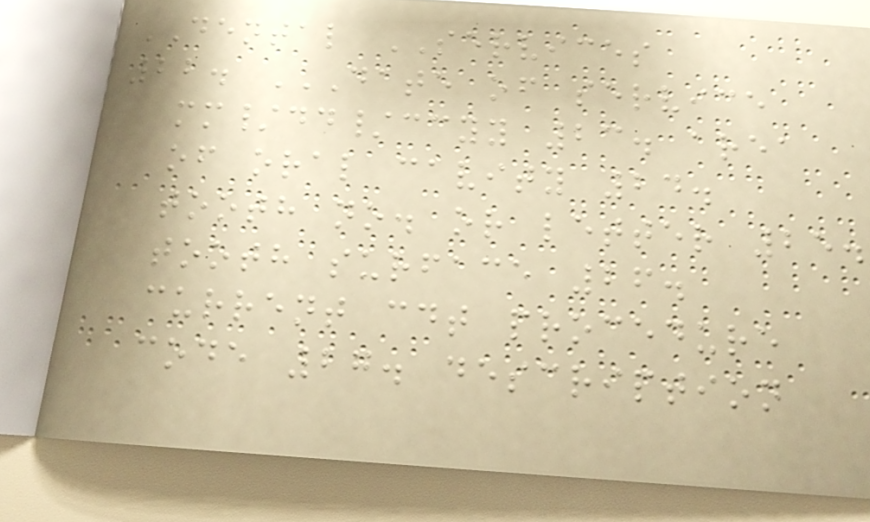DENTAL SERVICES
22. DATE OF SERVICE
MM/DD/CCYY 23. AREA
OF ORAL CAVITY 24.
TOOTH NO. OR LETTER 25.
TOOTH SURFACE 26.
CURRENT CDT PROCEDURE
CODE 27. DESCRIPTION
